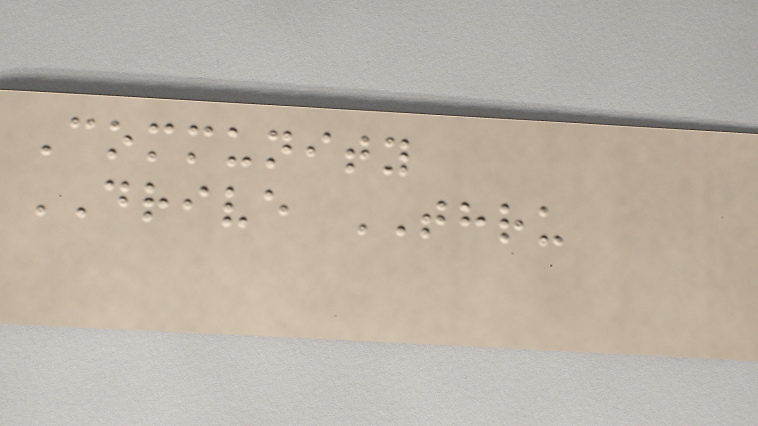Community
DRIVE THRU
